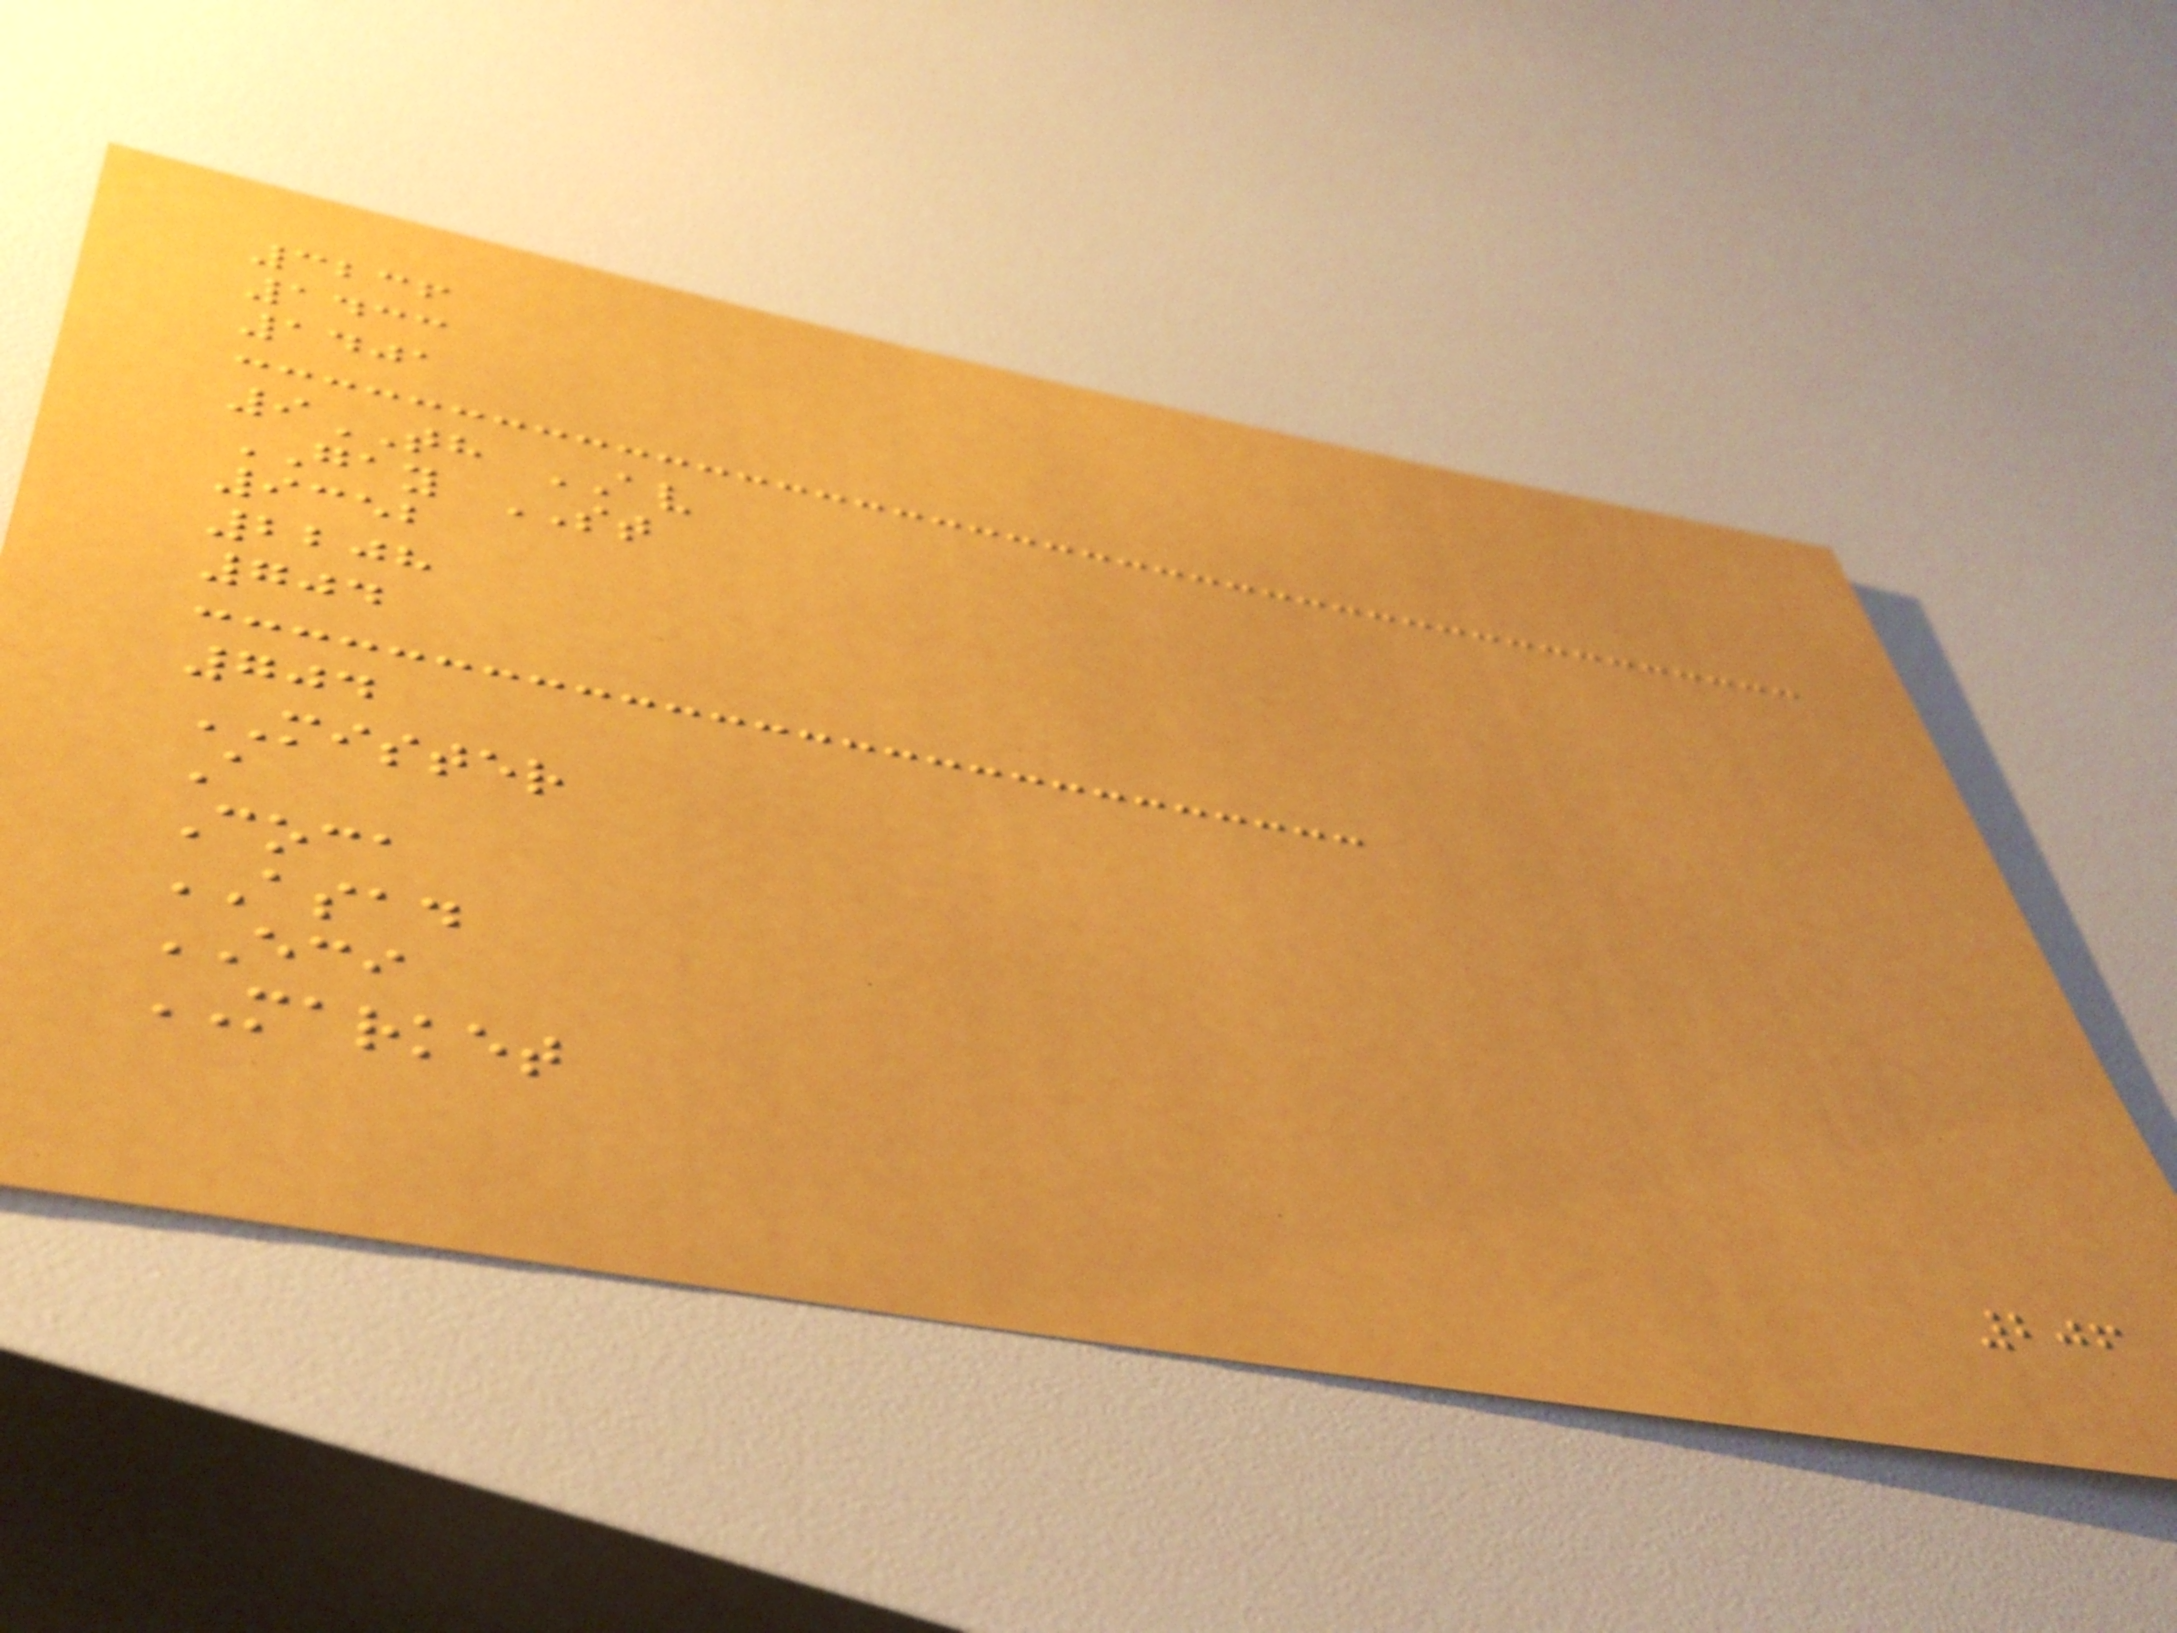3236
1433
1401
9TH AV
GAY ST
9352
2208
704
704
MISTER
A
Coca
ASAD
ECI
MARKET
206
